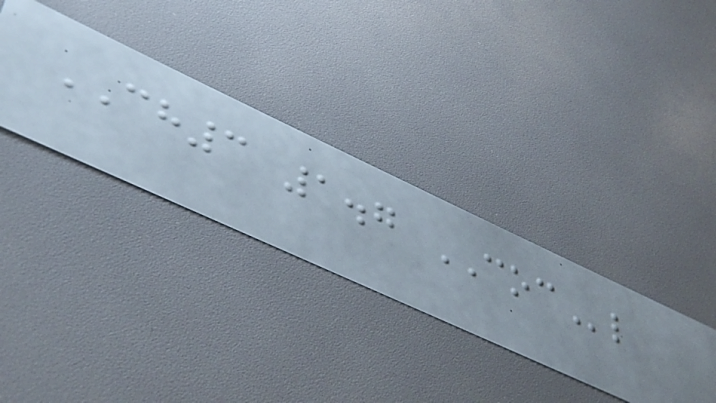CH3 1.7 COCl
